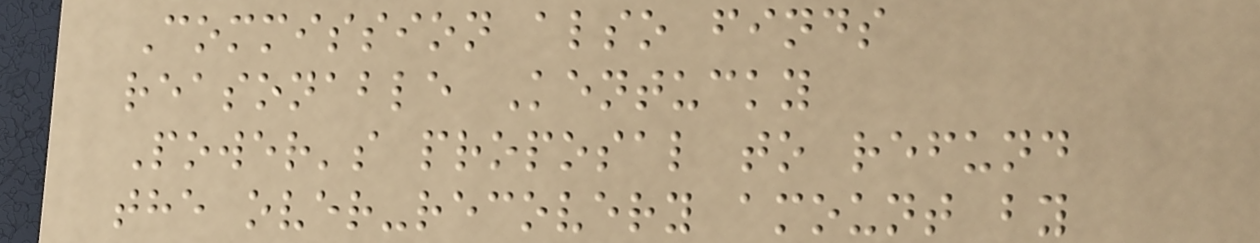Commission also finds
reasonable Kentucky
Power's proposal to refund
the over-recovery amount by
